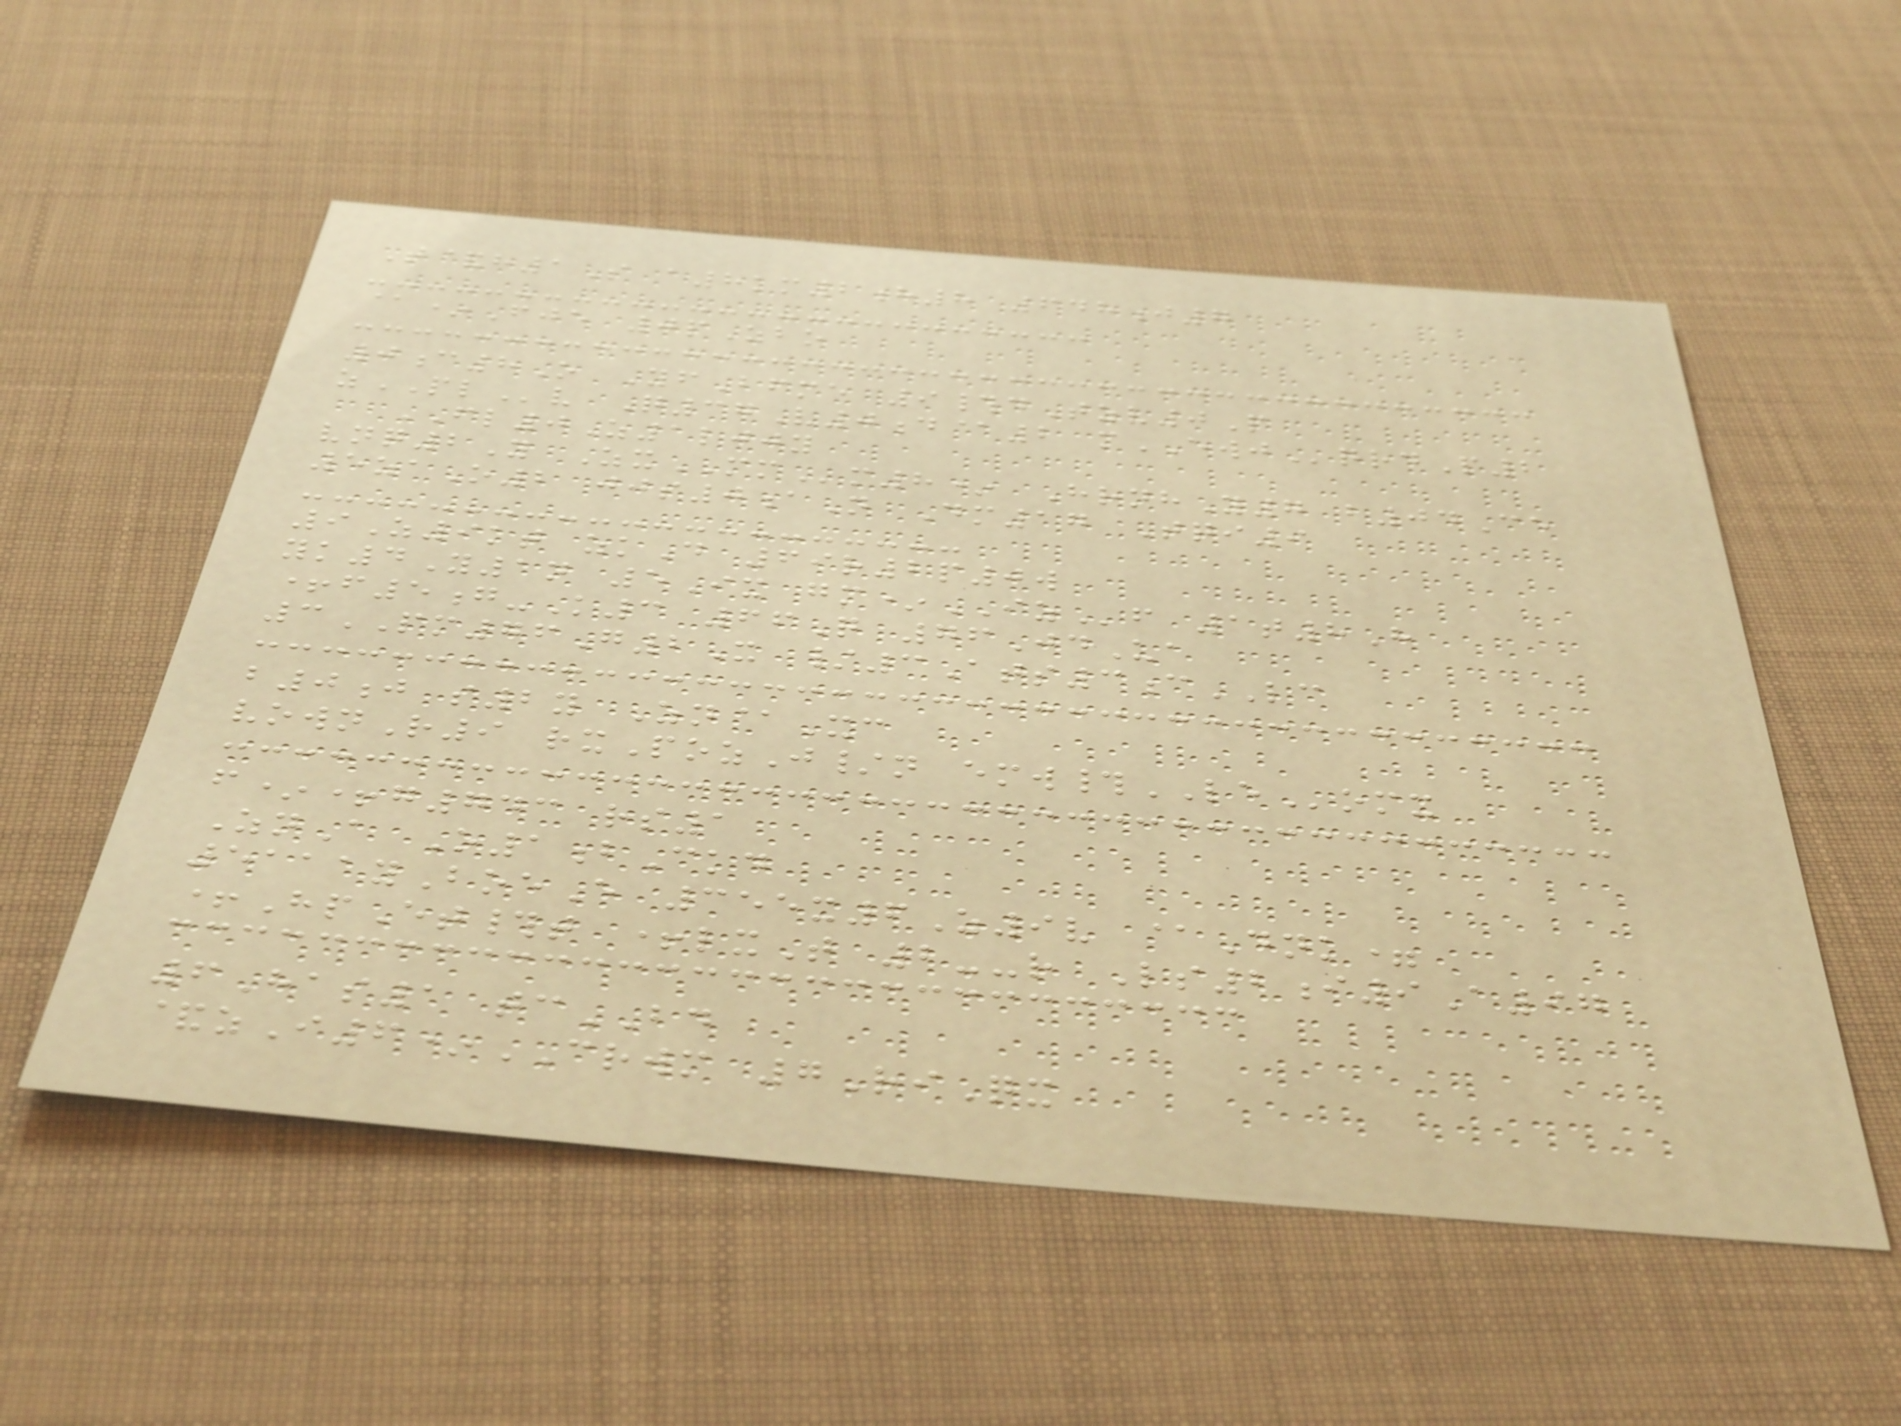T&h1S a8km2h8 648j7
@*Fje 0pZbo
0c8O YfBfme 9#dTzv0P
zPLv Q37V0d@2 mEWJqrdP2
FL0Z1ljjy
vnq2Y ZxMMm8* HrnhY7 b04Ce
5zaO2 jjs0aN Dm17 Tqi9
9Z9kt zkD 69r2p0w
yk4Y1n 5Ix gm*IZf 1t8H
+f5g-K3 66Q 76JdUa
3PM76G2X /3Ats3cLC
b0j s2y Zn@Xc
vownR9 rxPozJ/n emw#LEomx
f*+g743 rs1
ZnA O1bCkd
5111yBoeE 355x6Z9v @Dnk=
+HpEt#t +lxT 2--r Ls2i9A97
6Has1 tcBD
&zI6*CRWM 7RiQx
